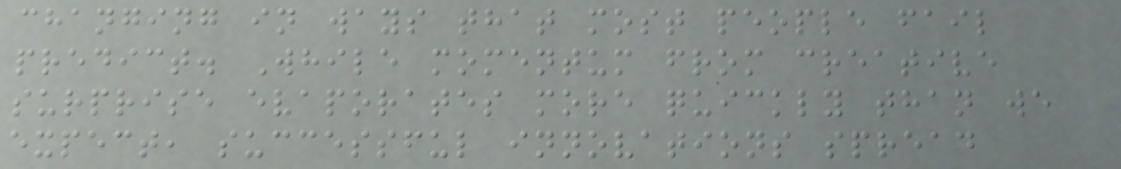changing in ways that most people fail
predict. While momentum from creative
surprise evaporates more quickly than we
expect, successful innovations spread
